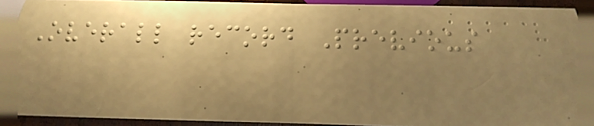Overall record Previous
